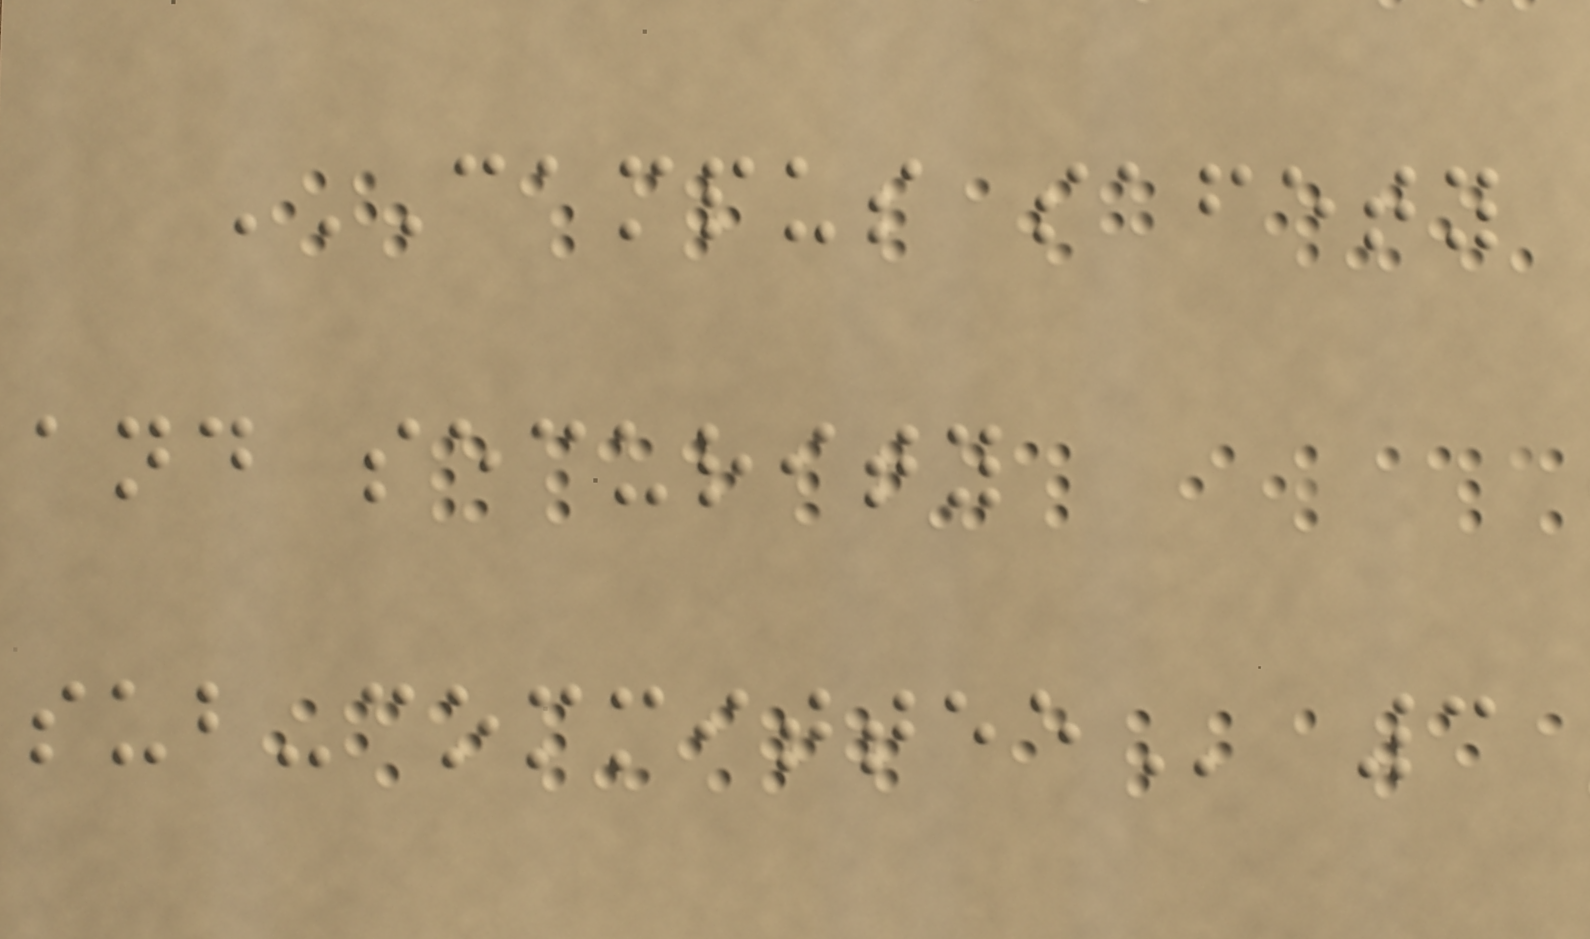CAMPUS SAFETY
AND SECURITY
SUB-COMMITTEE 3
